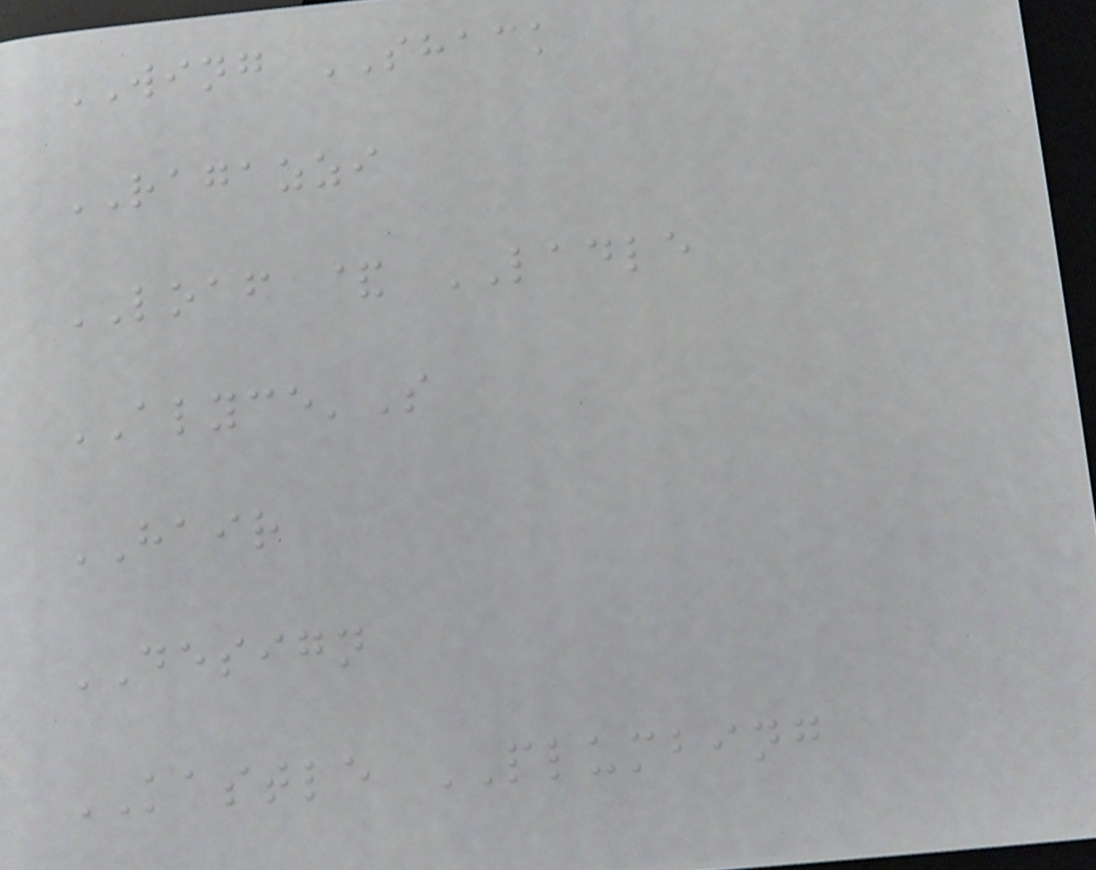WING SHACK
RAGAZZI
LOAF & LADLE
ALYCE'S
HAIR
DESIGN
KASTLE PLUMBING
